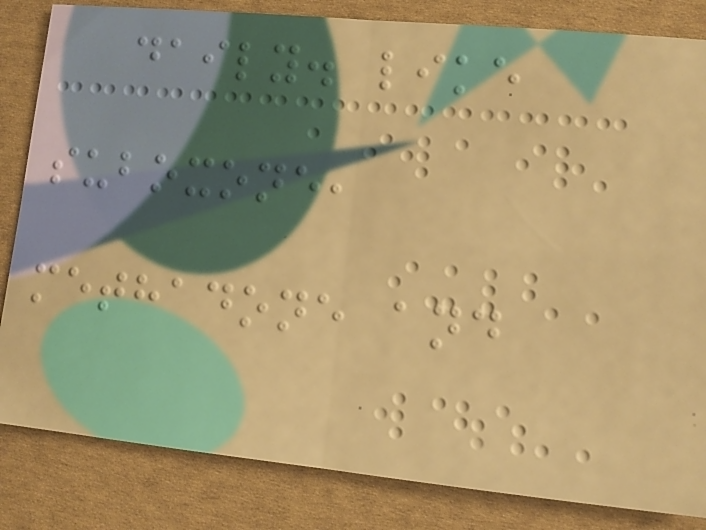daily. like
suboxone,
methadone and
